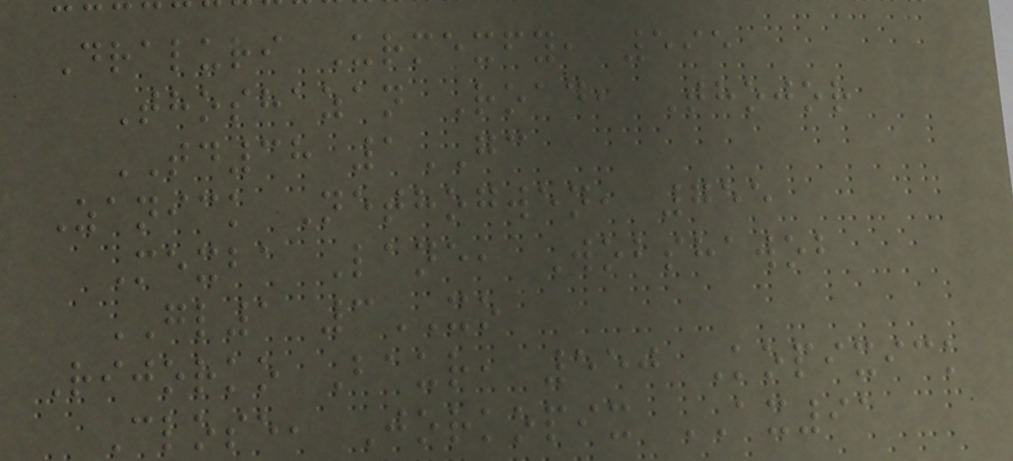Draluri Urmexfy, 595
Thoshazan Road, Thojor
TD38 1GC
Zanick Nethogwen, 755
Mexba Lane, Wobshawob
GL1 3XO
Rijorko Baur, 550 Kopixick
Close, Jorkopix AX91
